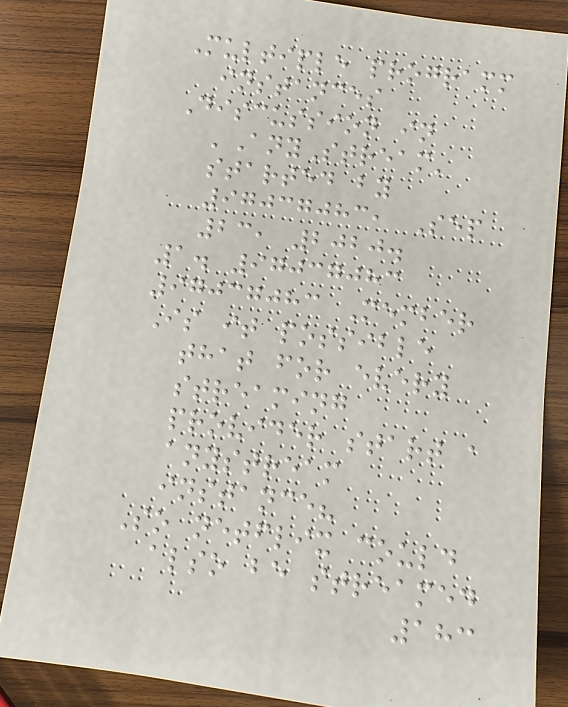Multiple programm
instances
Discussion in
'AnyStream'
started by
97037083, Sep
23, 2020.
1. 97037083
97037083 Member
Is it possible
that for every
streaming
provider start a
anystream
instance?
So netflix could
also be streamed
183
